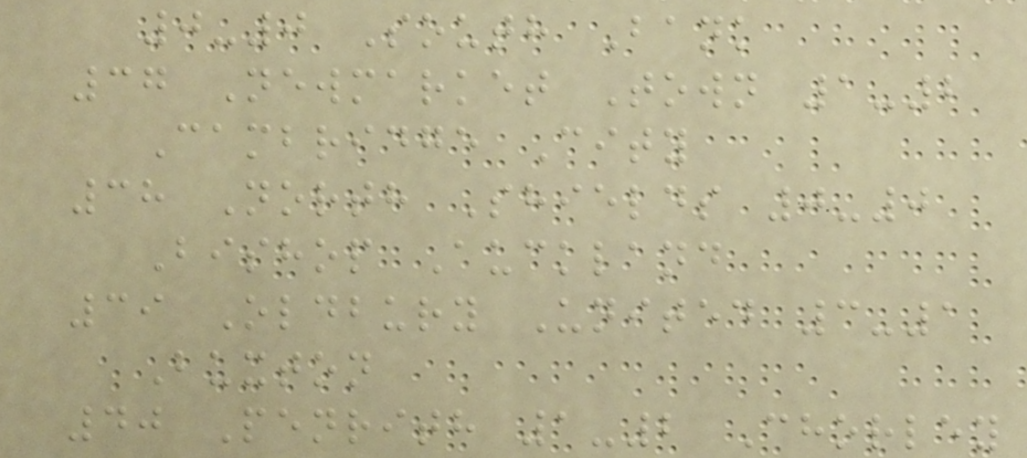0-0 South Bank
37 Newmarket Town 1-2
Cambridge City
38 North Shields 0-0
Bishop Auckland
39 Oldbury United 3-1
Buxton
40 Penrith 1-2 Chorley
